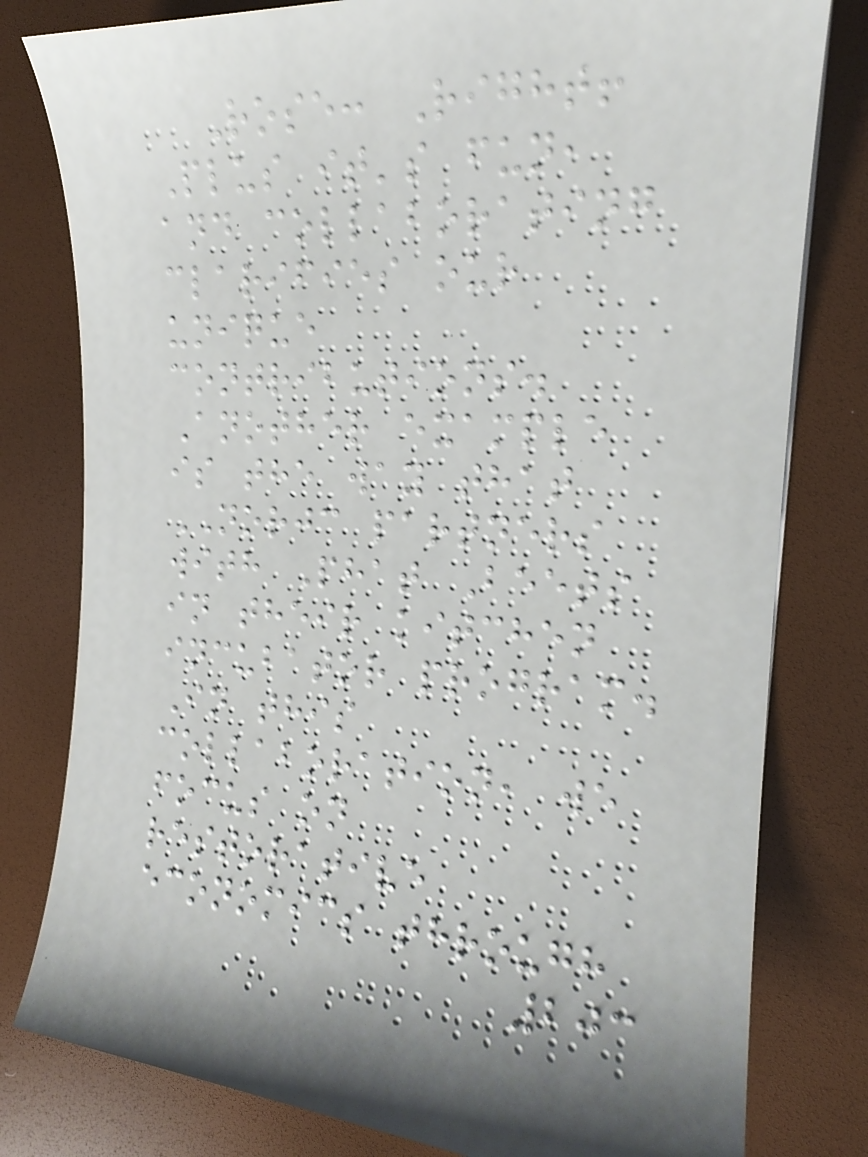Rose: Right!
Plus it's fun,
and collaborating
clarifies our
unique
contributions.
Another example
is the way that
NORJC partners
with Phat Beets
in their kitchen
incubator program.
In this
collaboration, we
focus on
restorative
economics through
203
